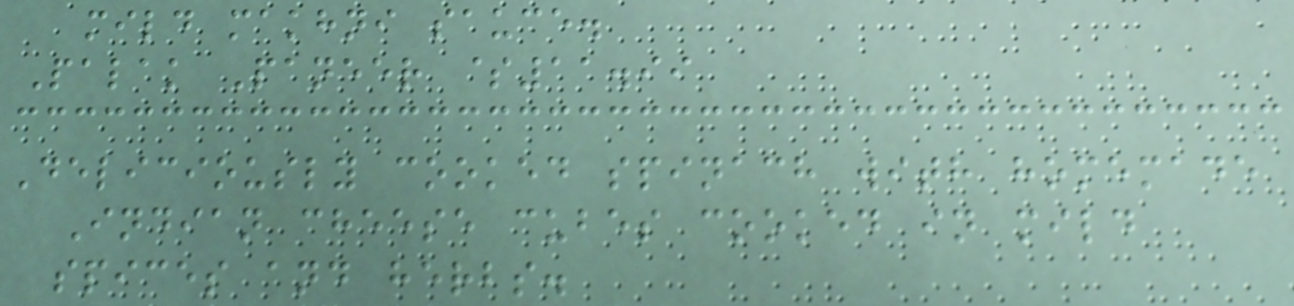mild makhni sauce.
Palak Paneer $11.99
Deliciously cooked spinach with homemade
Indian cheese cubes cooked in mild
spices and herbs.
